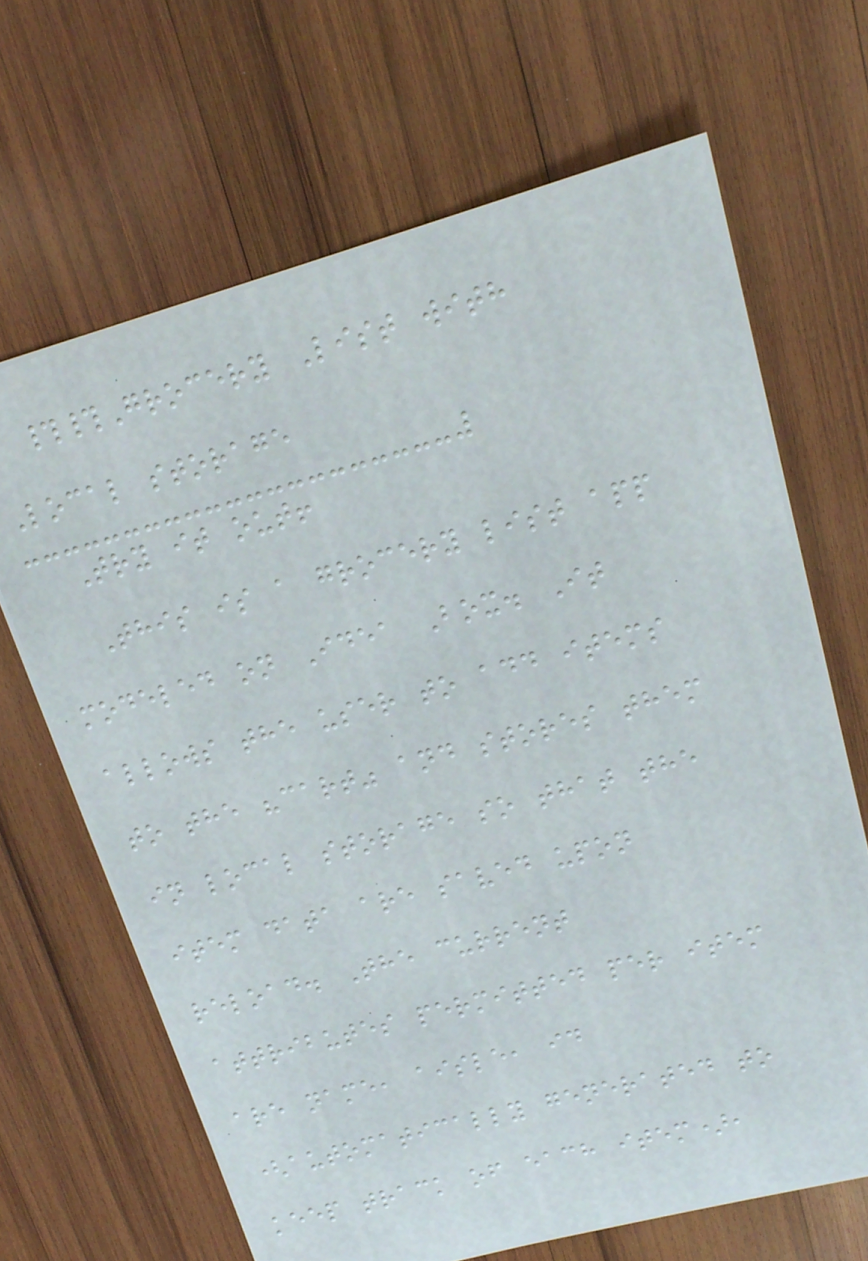##Grocery List with
Local storage
Try it out!
This is a grocery list app
modeled on Idea Box. It
allows the user to add items
to the "cart" and stores them
in local storage so that the
item data are saved upon
reload. The current
attributes permitted per item
are name, aisle, id
(automatically generated to
keep track of each item),
